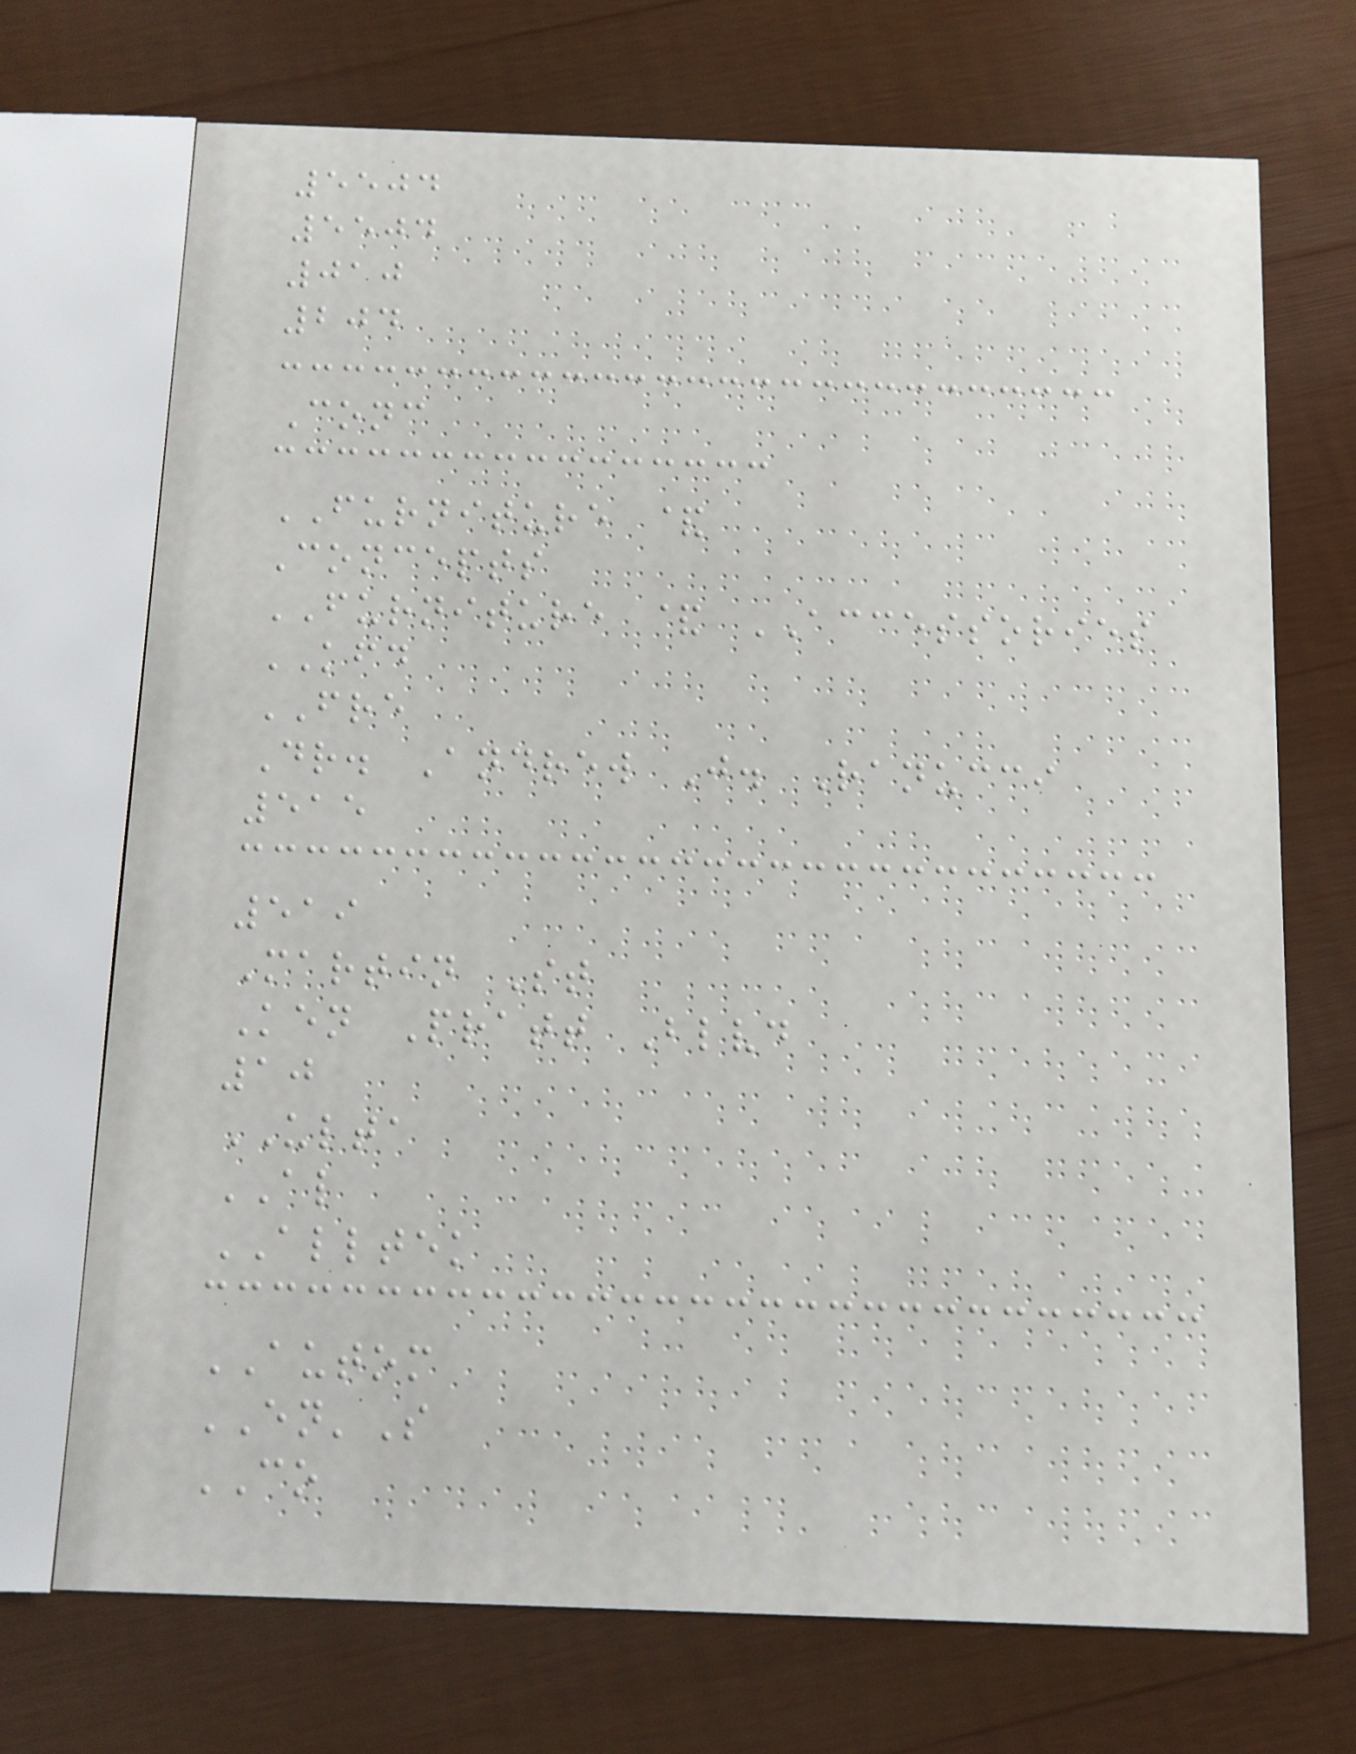5504
5504
010
204
Conc
FURNITURE &
Concepts
FURNITURE & ACCESSORIES
KFD
FRE
Dr. Andrew J. Ranucci
515
519
Martin St
Ken Pratt Blvd
10
ULTA
AL
ALLTEK
AUTOM
EN'S
CO
